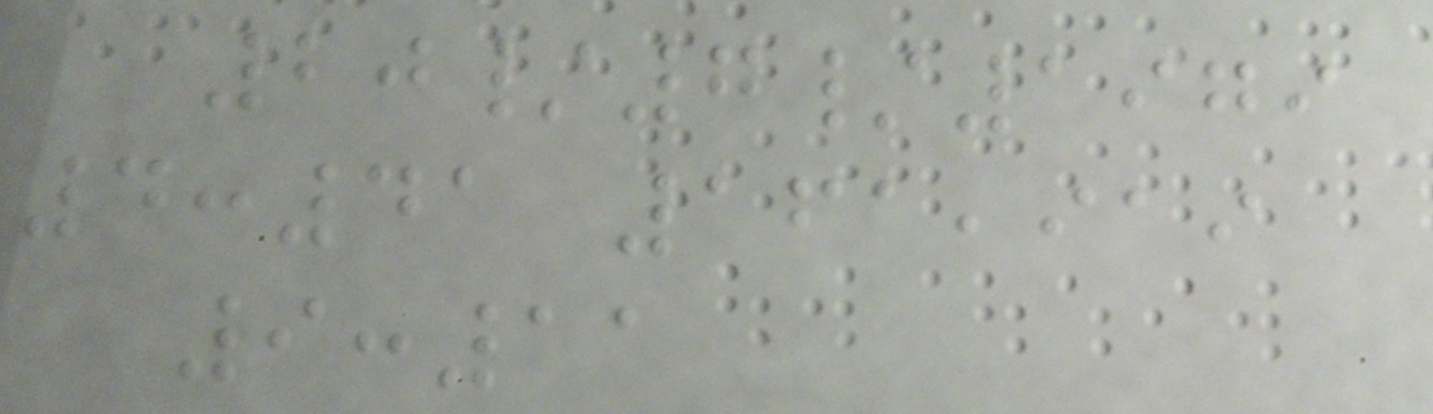20/7/1979
4:41 161,919
9:11
